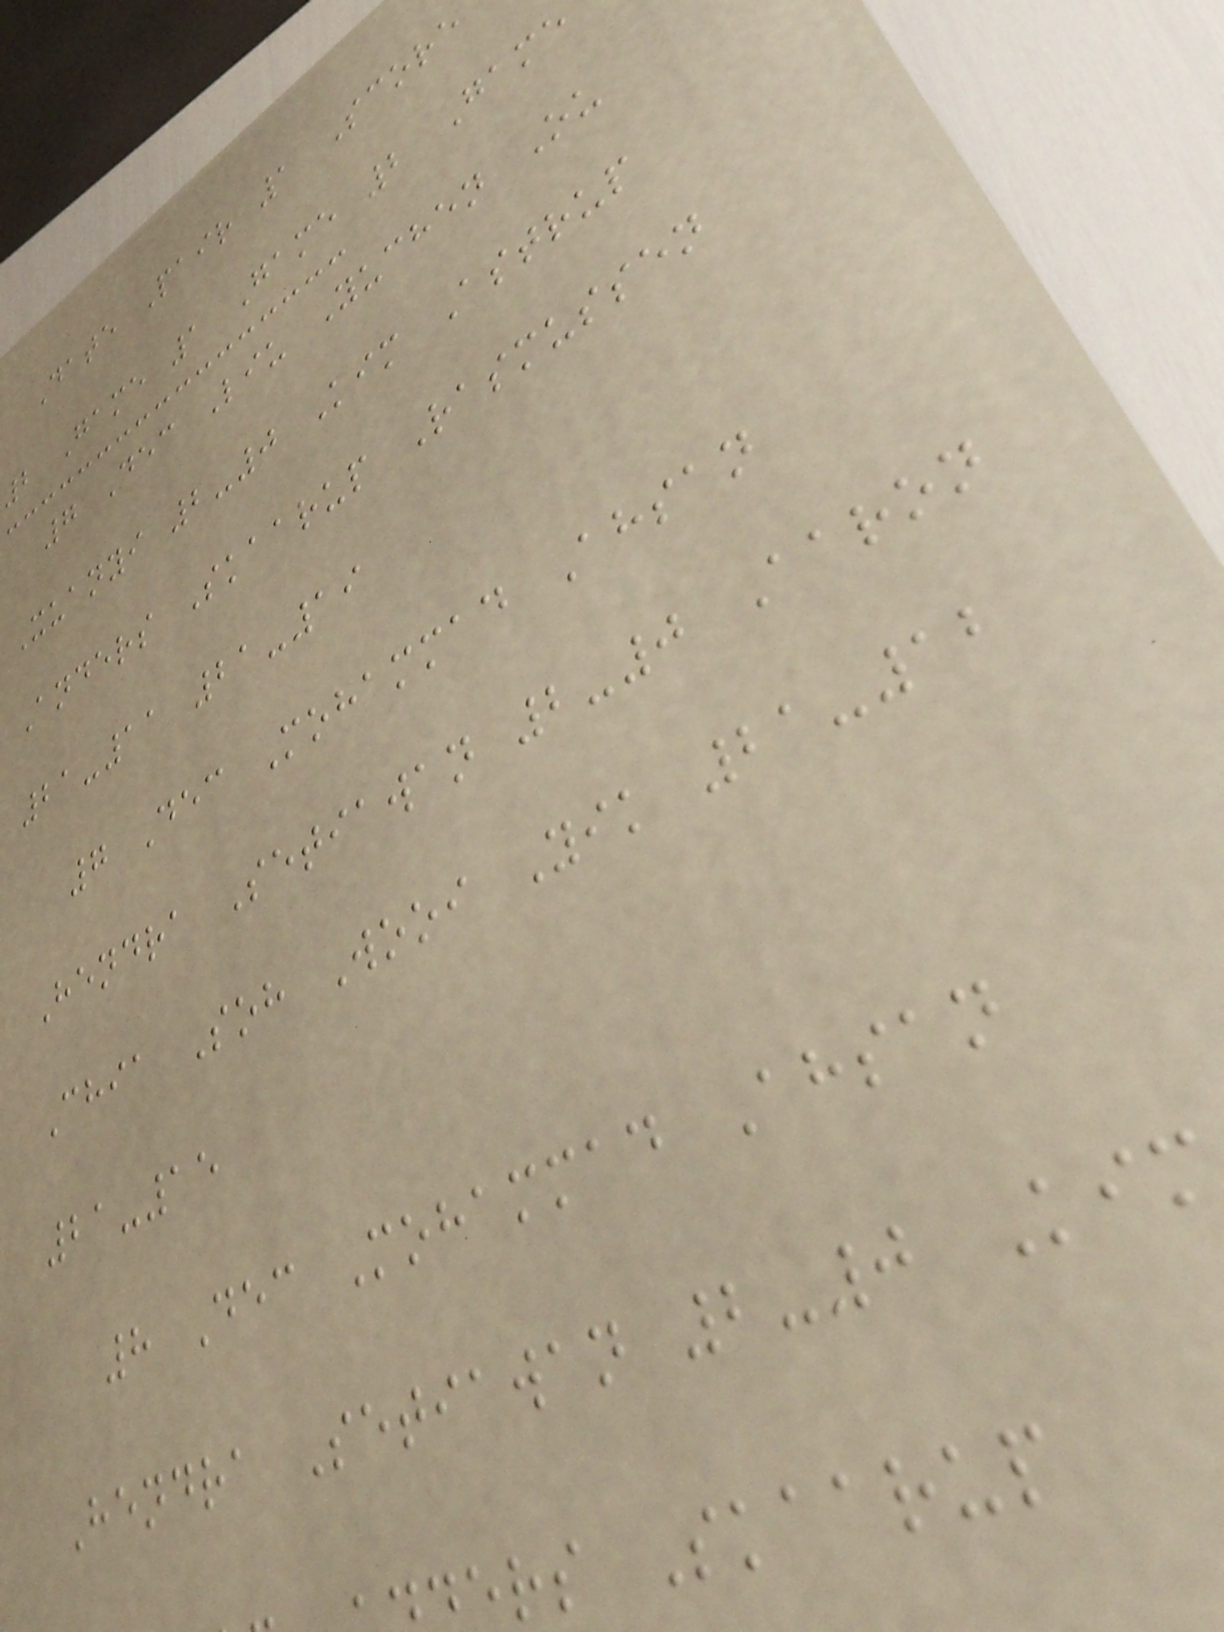Date Pair 1 Score
2 Game 1 Game 2 Game
7 Dec Liu Yuchen Ou
Xuanyi 2-0 Kim Astrup
Anders Skaarup Rasmussen
21-11 21-19
7 Dec Mohammad Ahsan
Hendra Setiawan 2-0 Aaron
Chia Soh Wooi Yik 21-12
21-15
8 Dec Mohammad Ahsan
Hendra Setiawan 2-0 Kim
ers Skaarup
